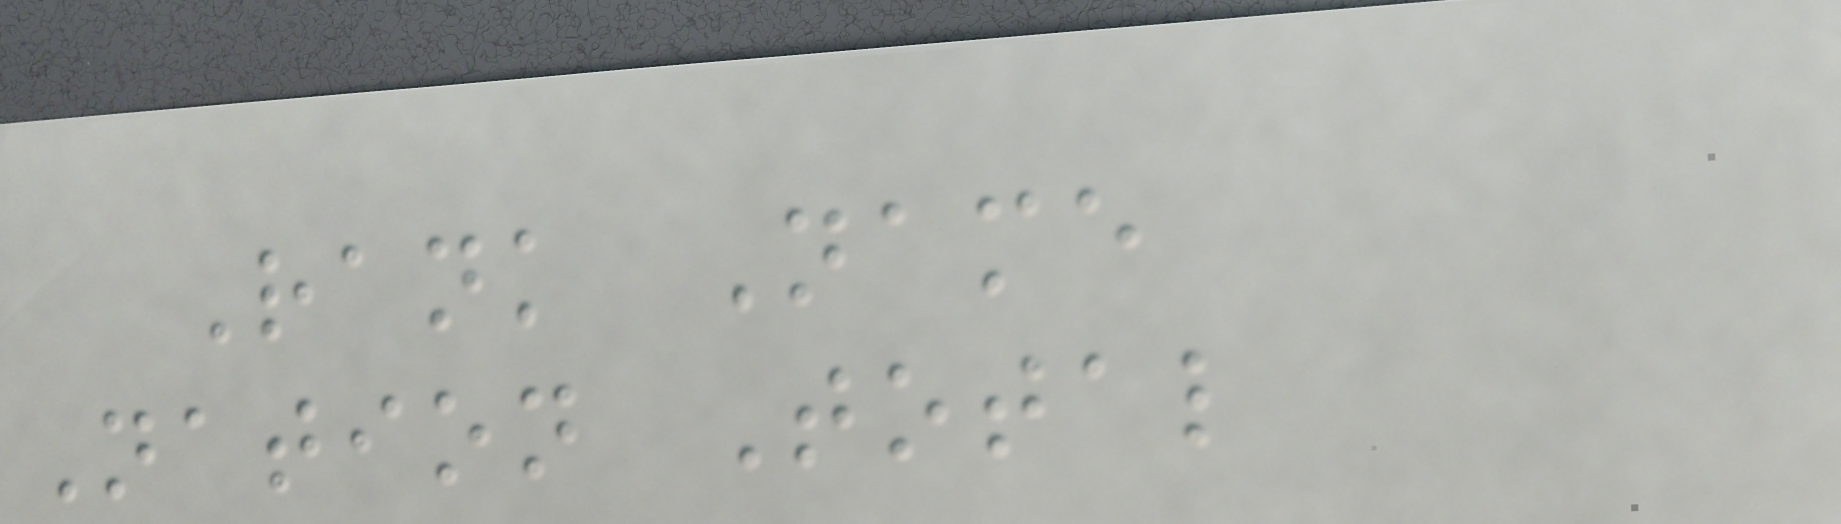Rank Name
Nation Total
